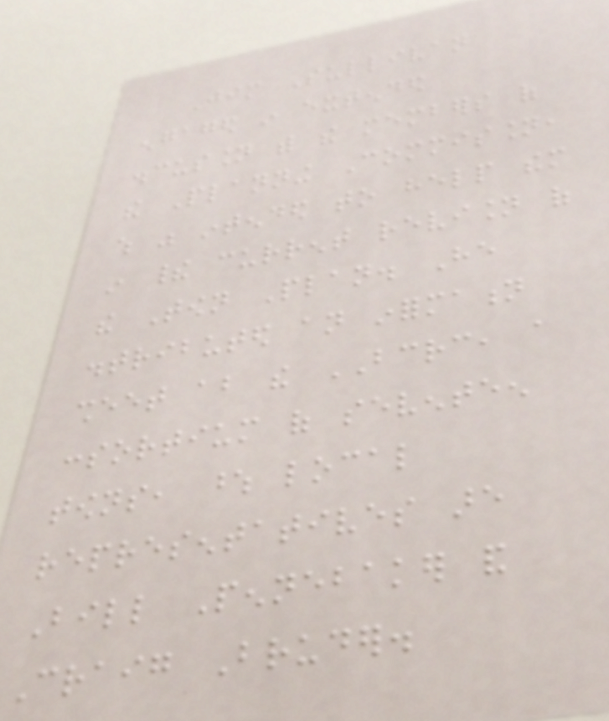Jim Sullivan
engaged in extended
discussion with the members of
the Planning Commission,
which was intended to help them
in their current revision of
the Town Plan. He
distributed an information
sheet about the BCRC, a
consortium of seventeen
towns, whose local
representatives are
Bill Pennebaker and
Craig Bruder.
